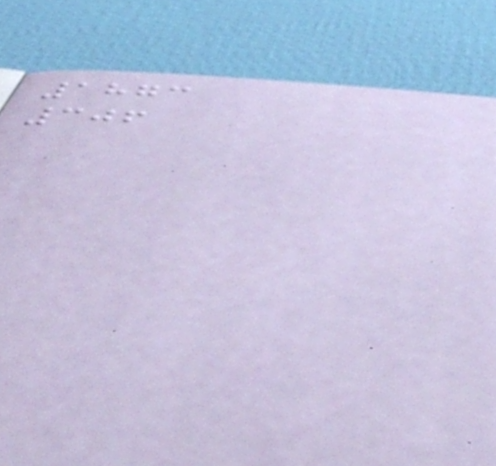1873
306
